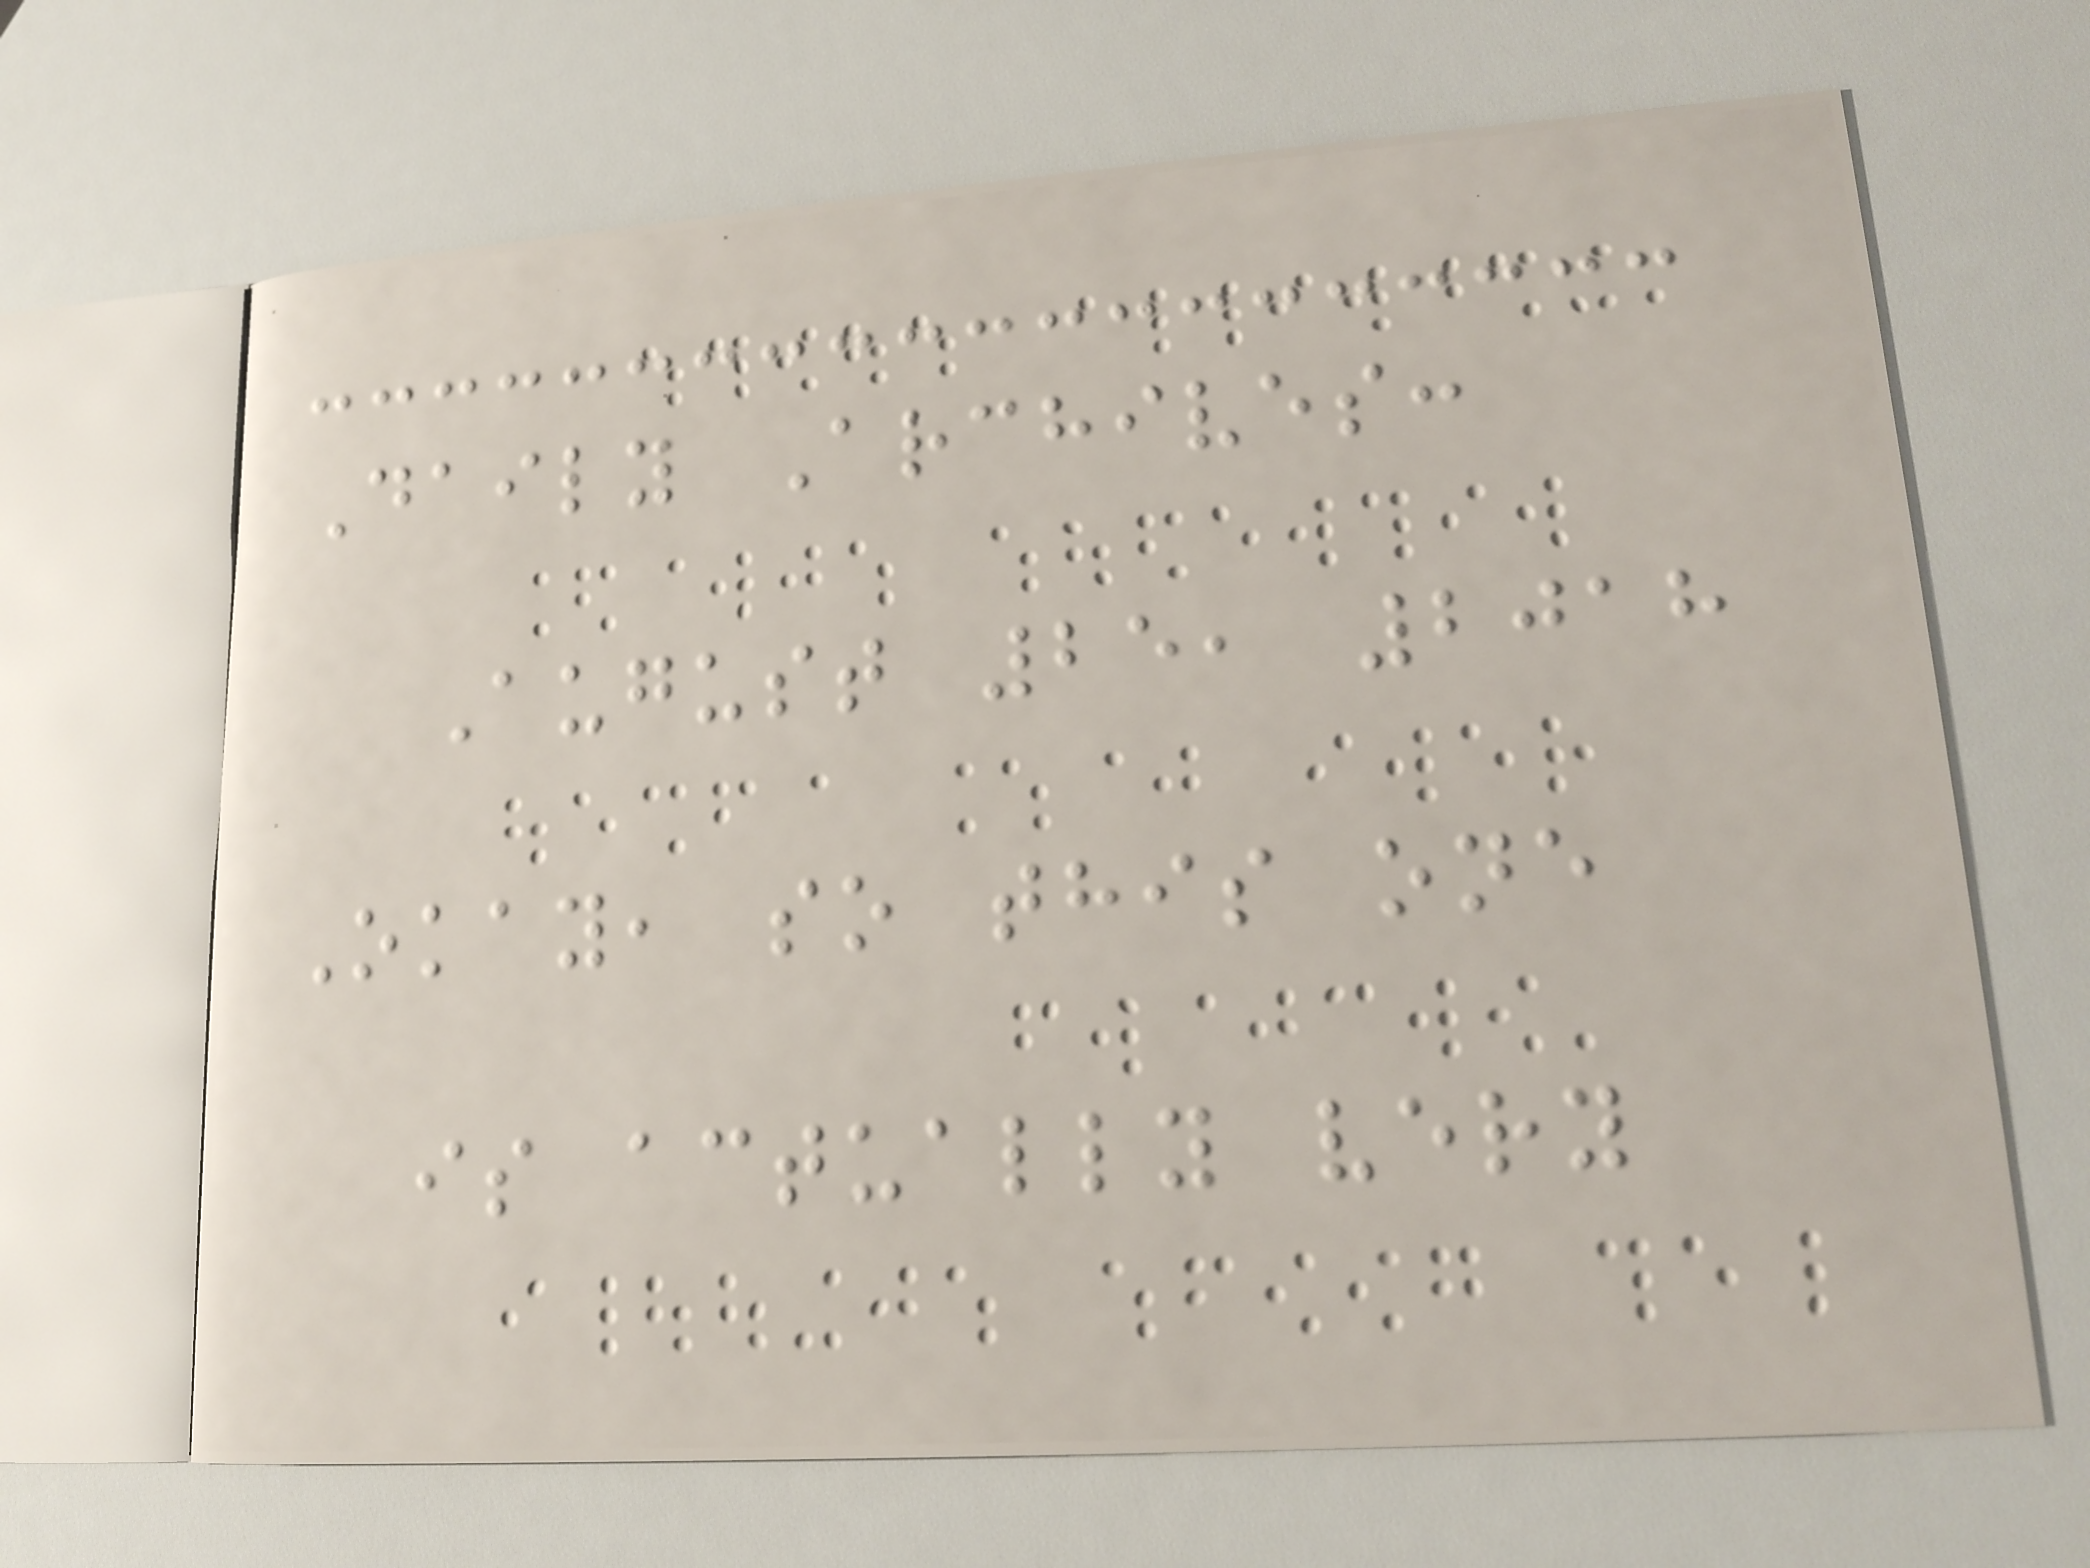Daily Archives:
August 25, 2018
Okay, so this one
is actually very
